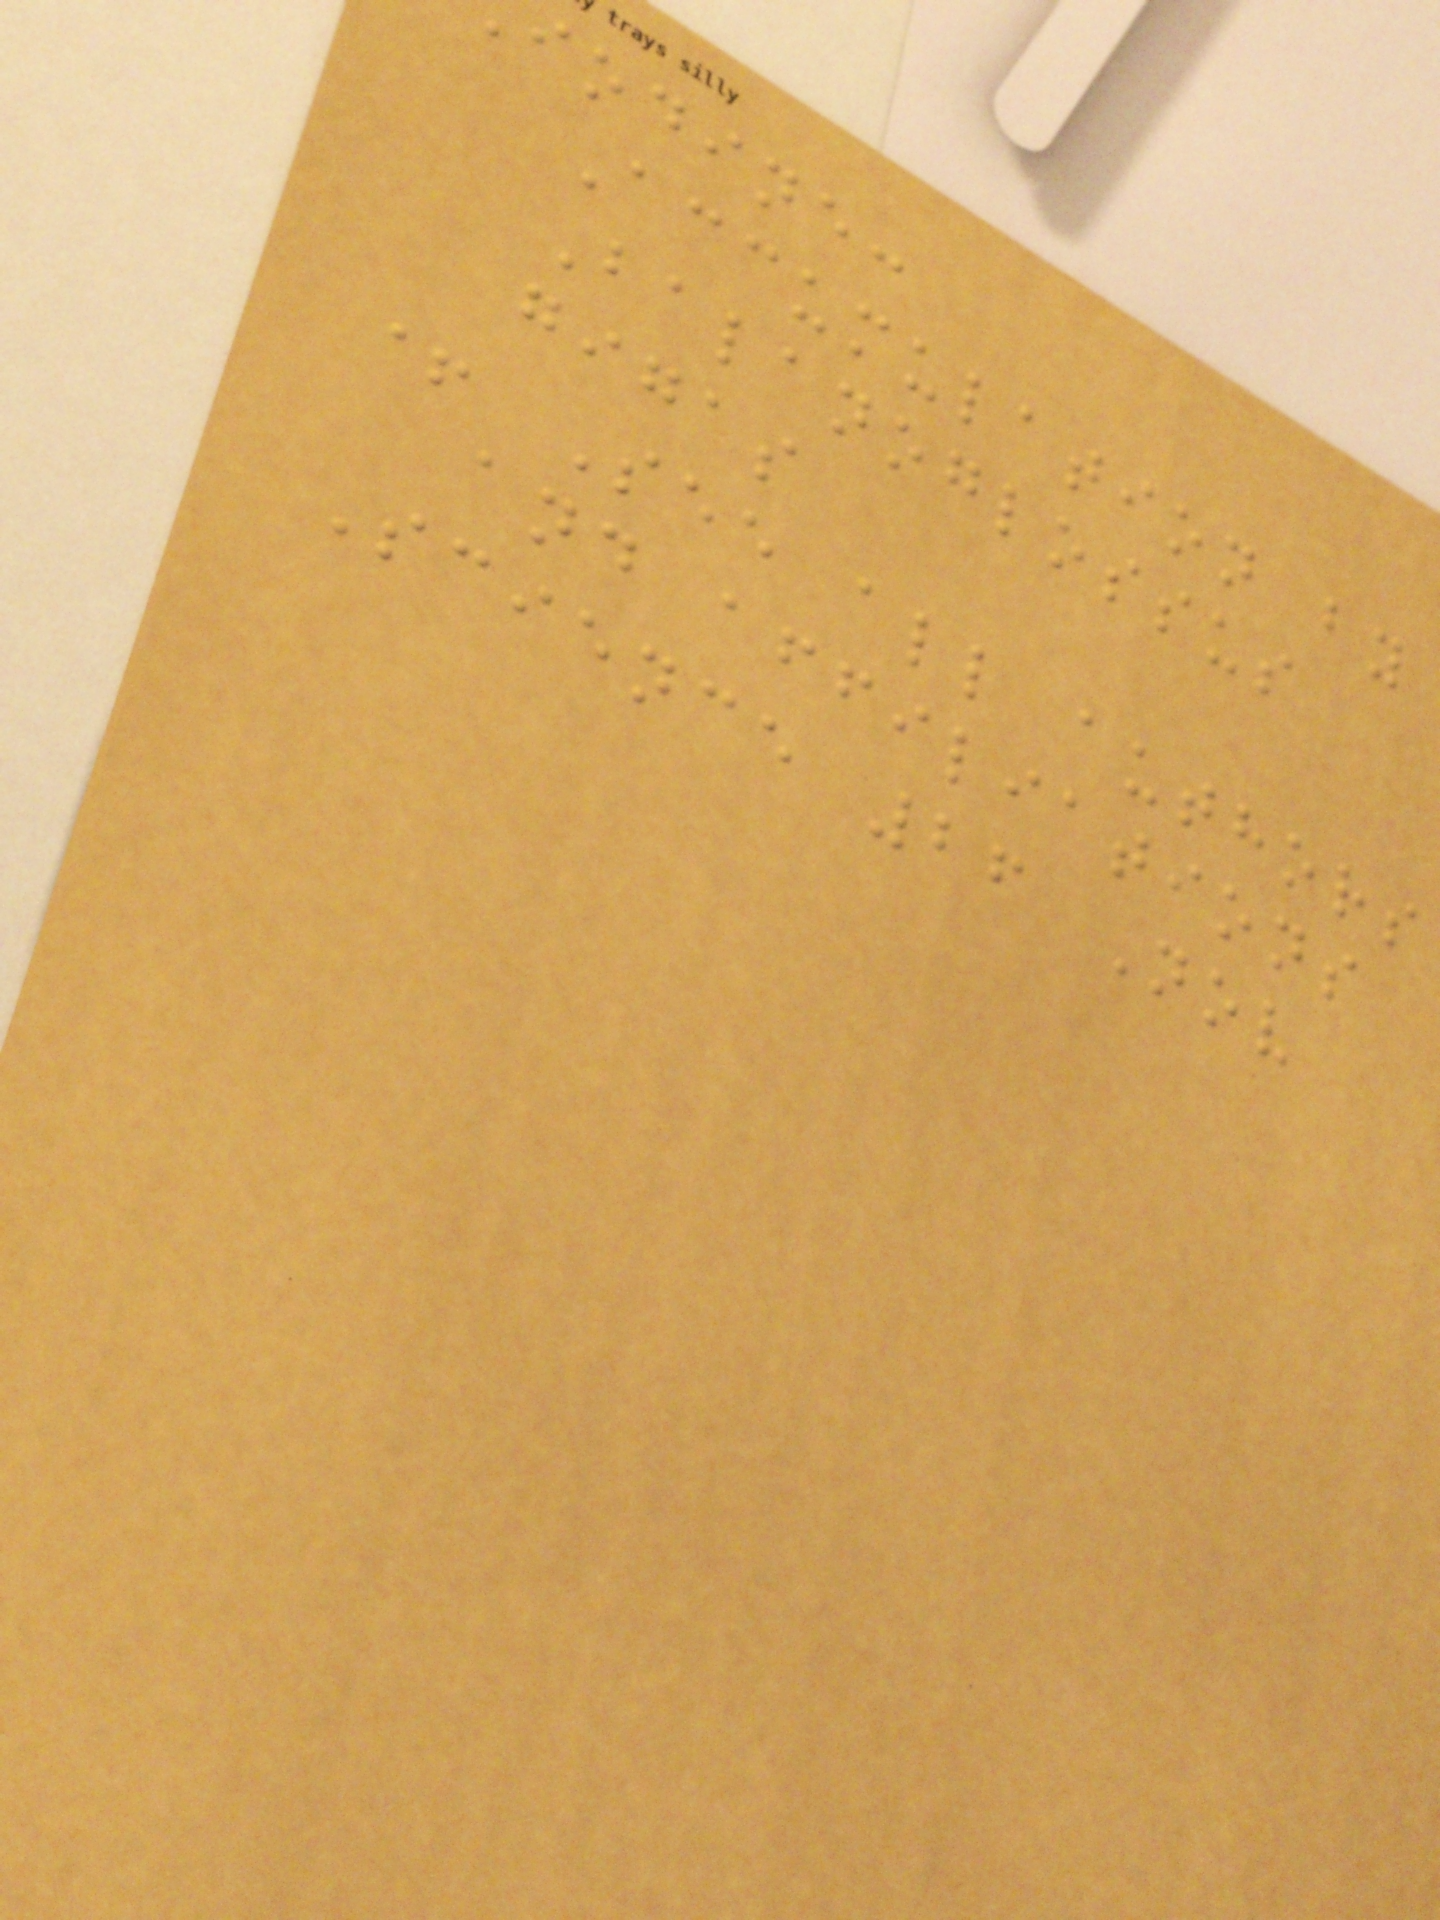iodine:
Accumulation by
Balanoglossus
gigas
+ See all authors
and affiliations
Science 26 Nov
